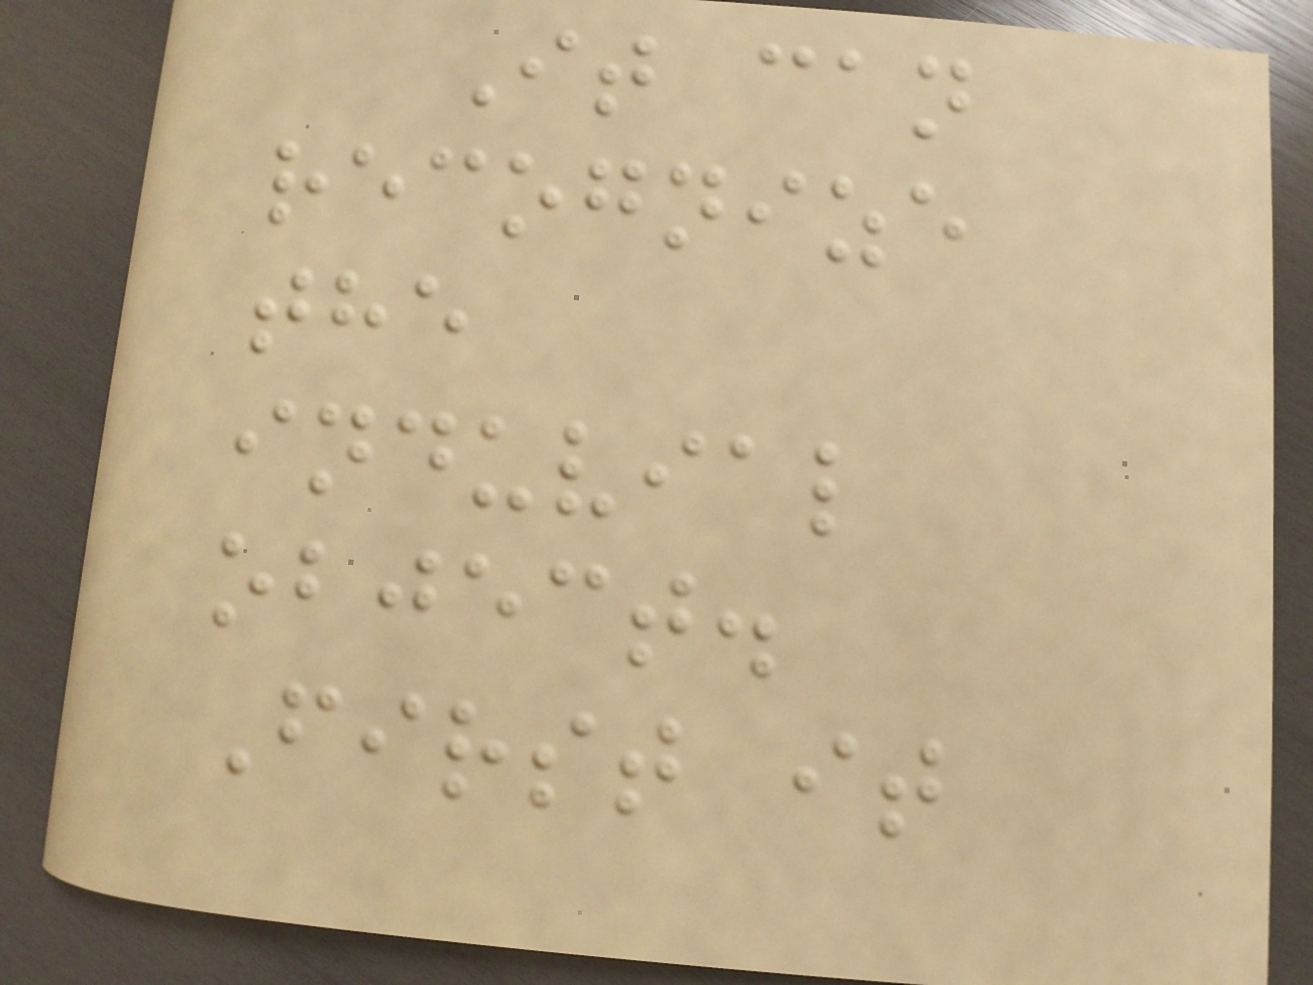It can
recognize
the
induvial
object.
First it
